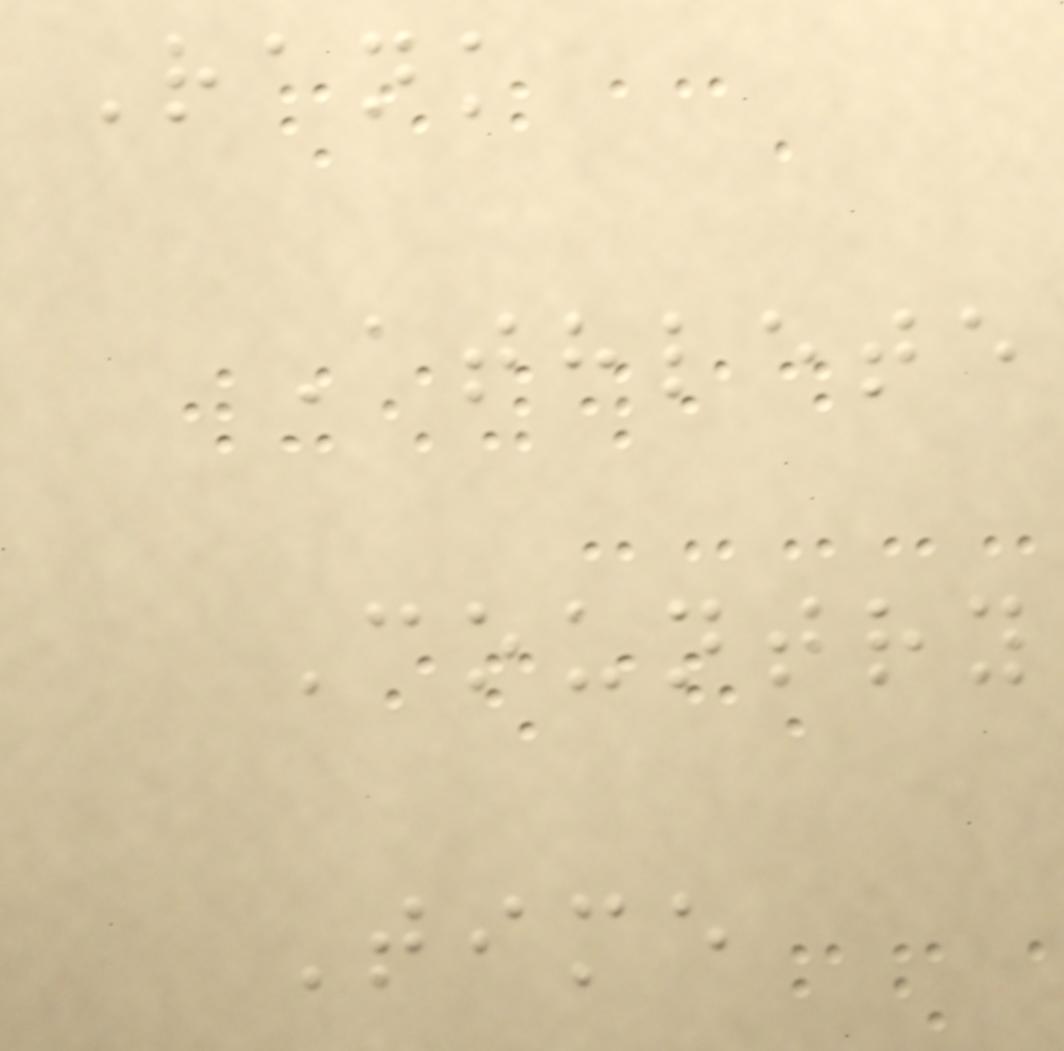Rank
Athlete
Country
Time
